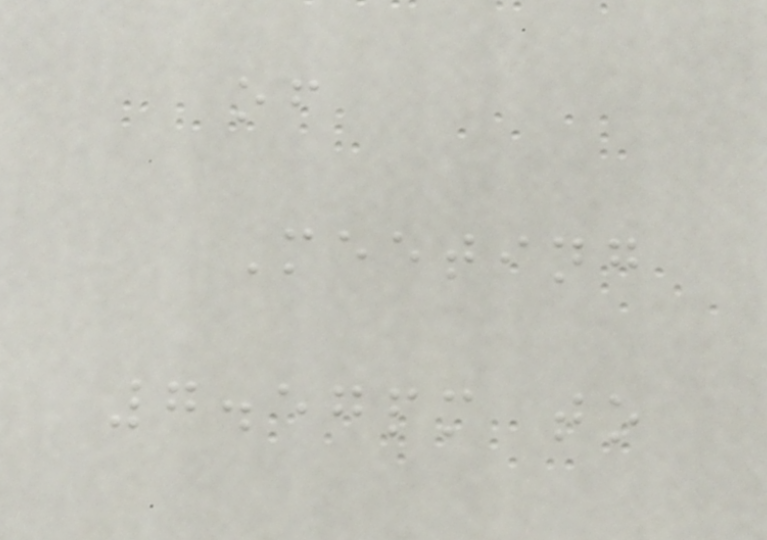of
Meeting
7.57pm to
